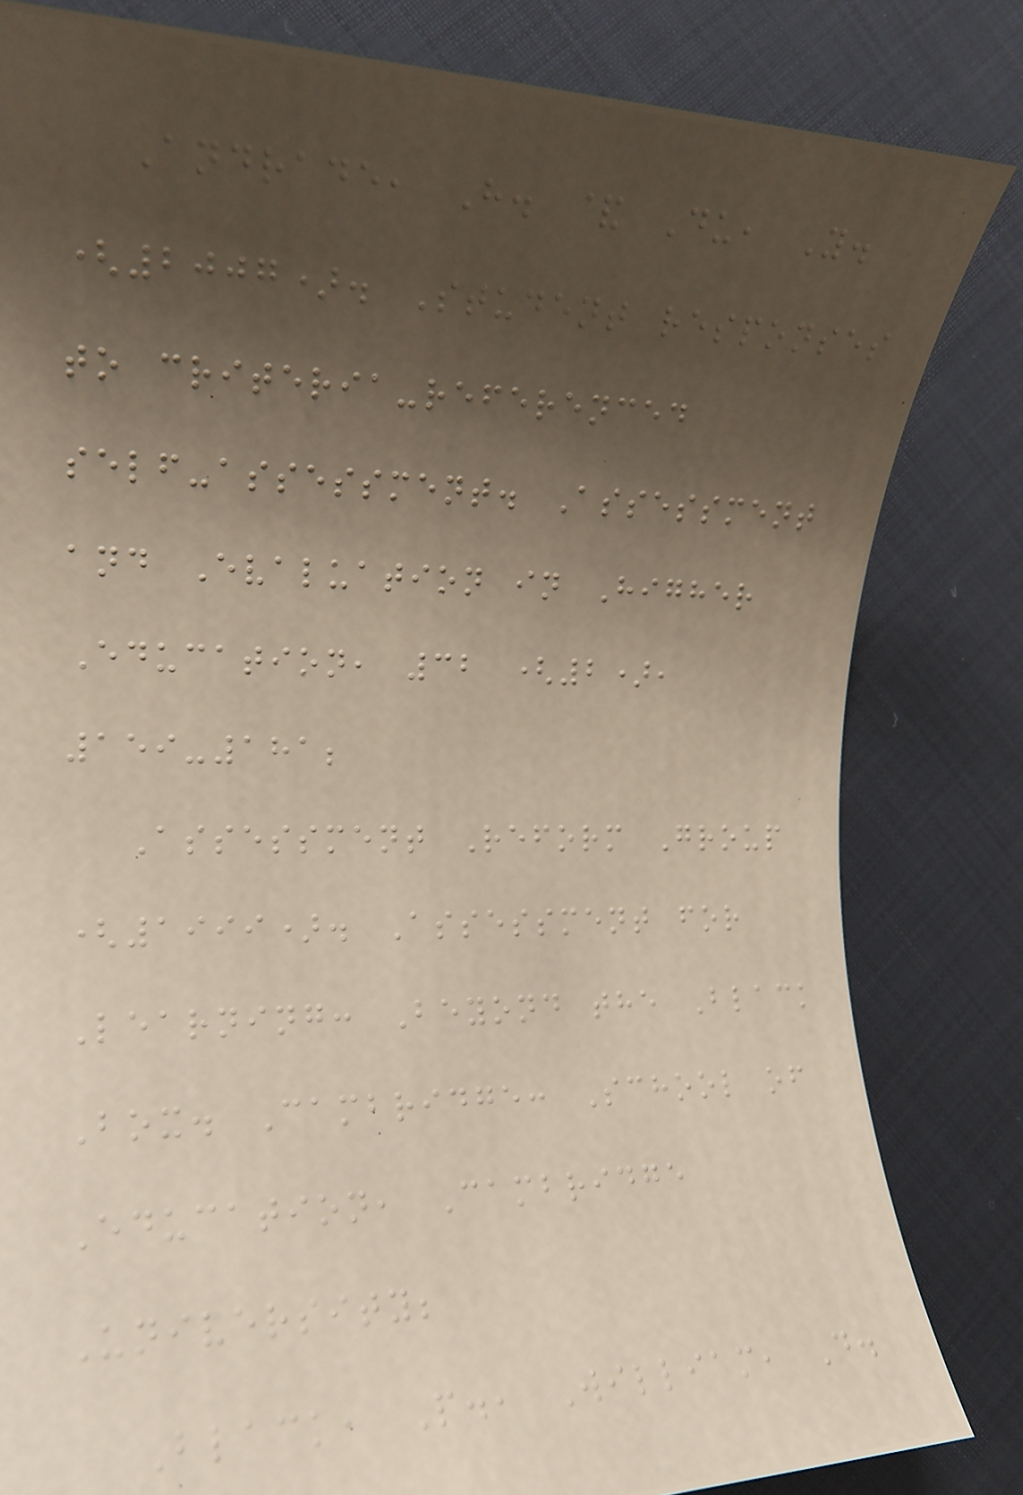Andrade, H. & Du, Y.
(2007). Student responses
to criteria-referenced
self-assessment. Assessment
and Evaluation in Higher
Education, 32 (2),
159-181;
Assessment Reform Group
(1999). Assessment for
Learning: Beyond the Black
Box. Cambridge: School of
Education, Cambridge
University;
Black, P., William, D.
